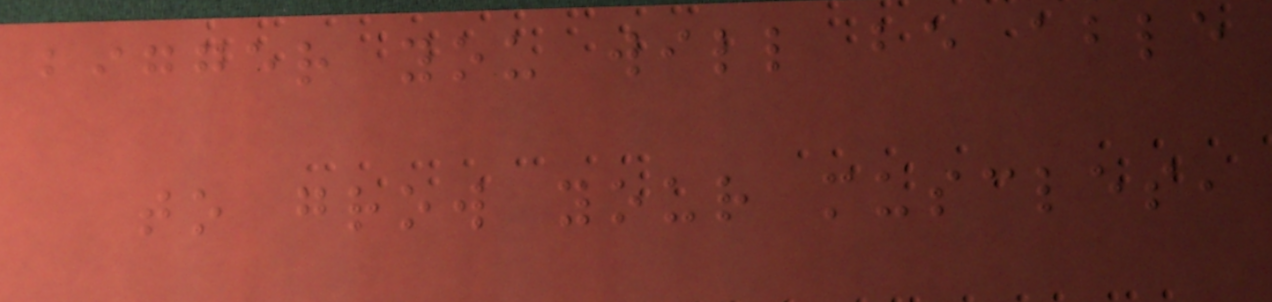bigger you will be able
to grow your muscles,
